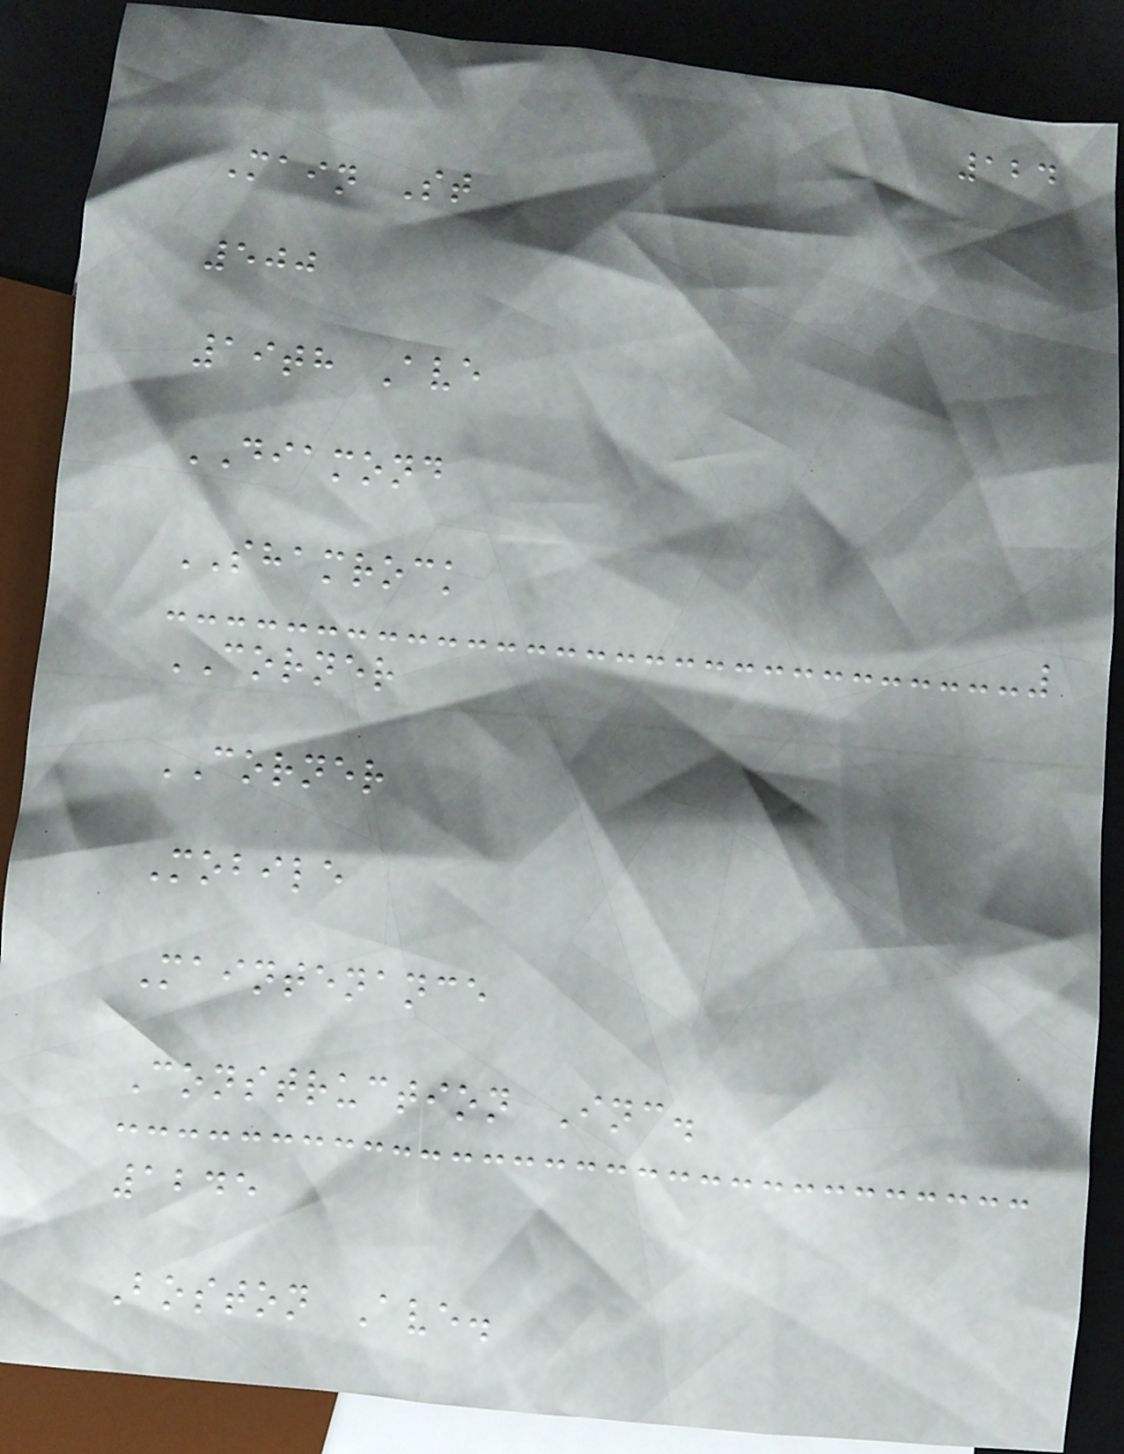124
Main St
500
19th Ave
DIAMOND
SHAMROCK
CORNER
CORNER
Mobile
Maintenance
Construction Inc.
1245
Boston Ave.
